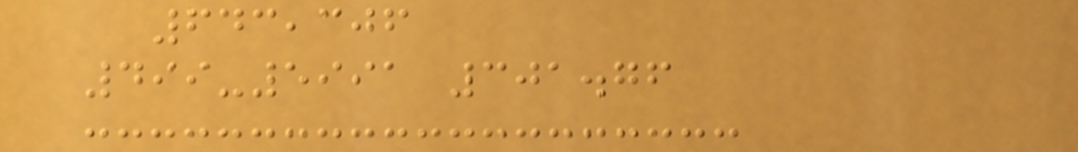643,306
499-5991 301.76
